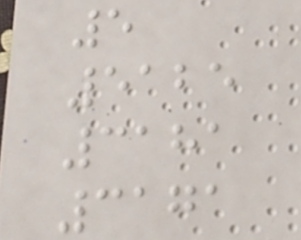5
5125
3181
3171
